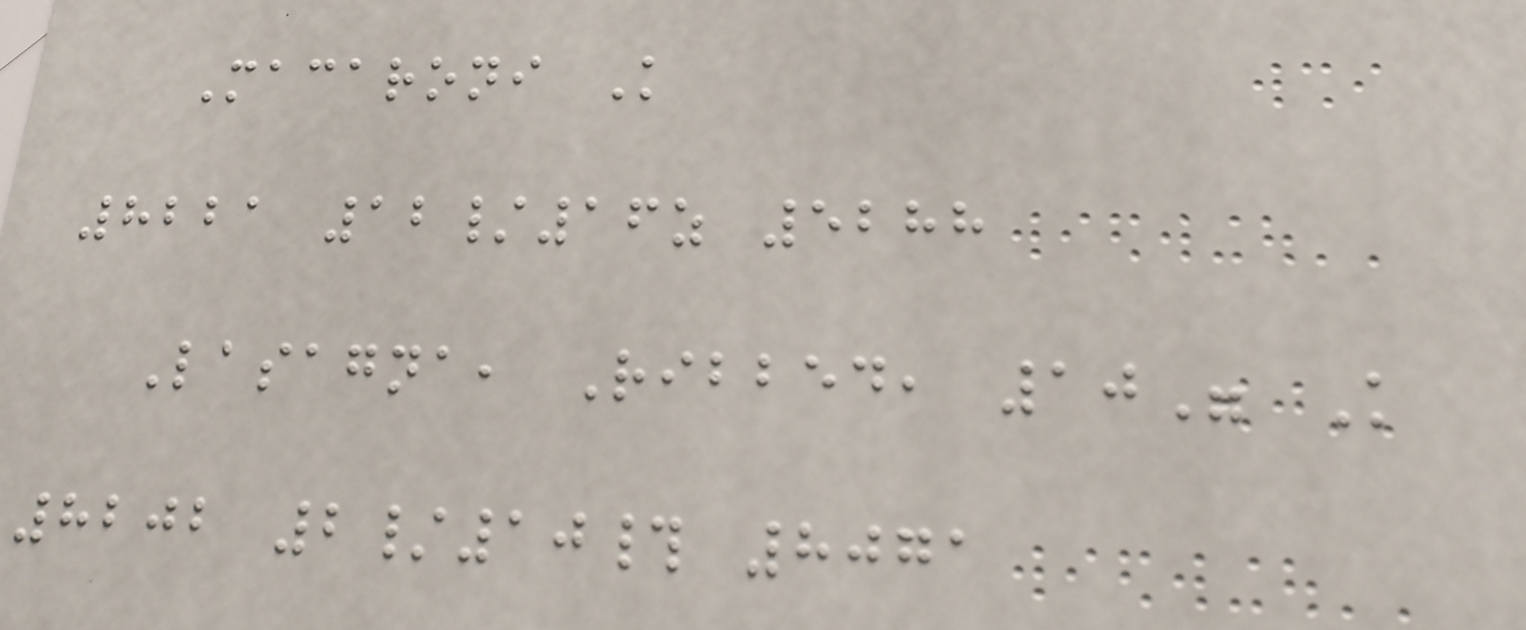Macaroni K
8221 12/16z 5288
Lasagna, Ribbed, 10" K
8202 2/10# 8071
